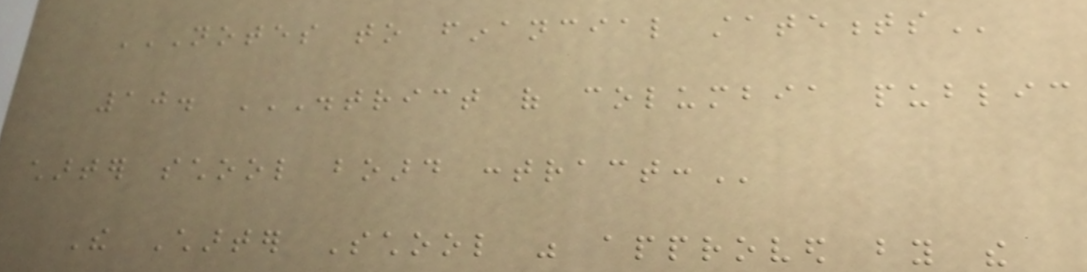NOTES TO FINANCIAL STATEMENTS
10. DISTRICT OF COLUMBIA PUBLIC
CHARTER SCHOOL BOARD CONTRACT:
The Charter School was approved by the
